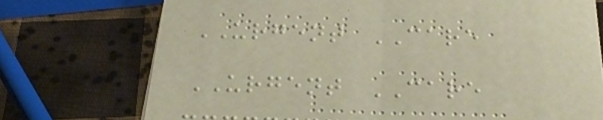URGENT CARE
URGENT CARE
